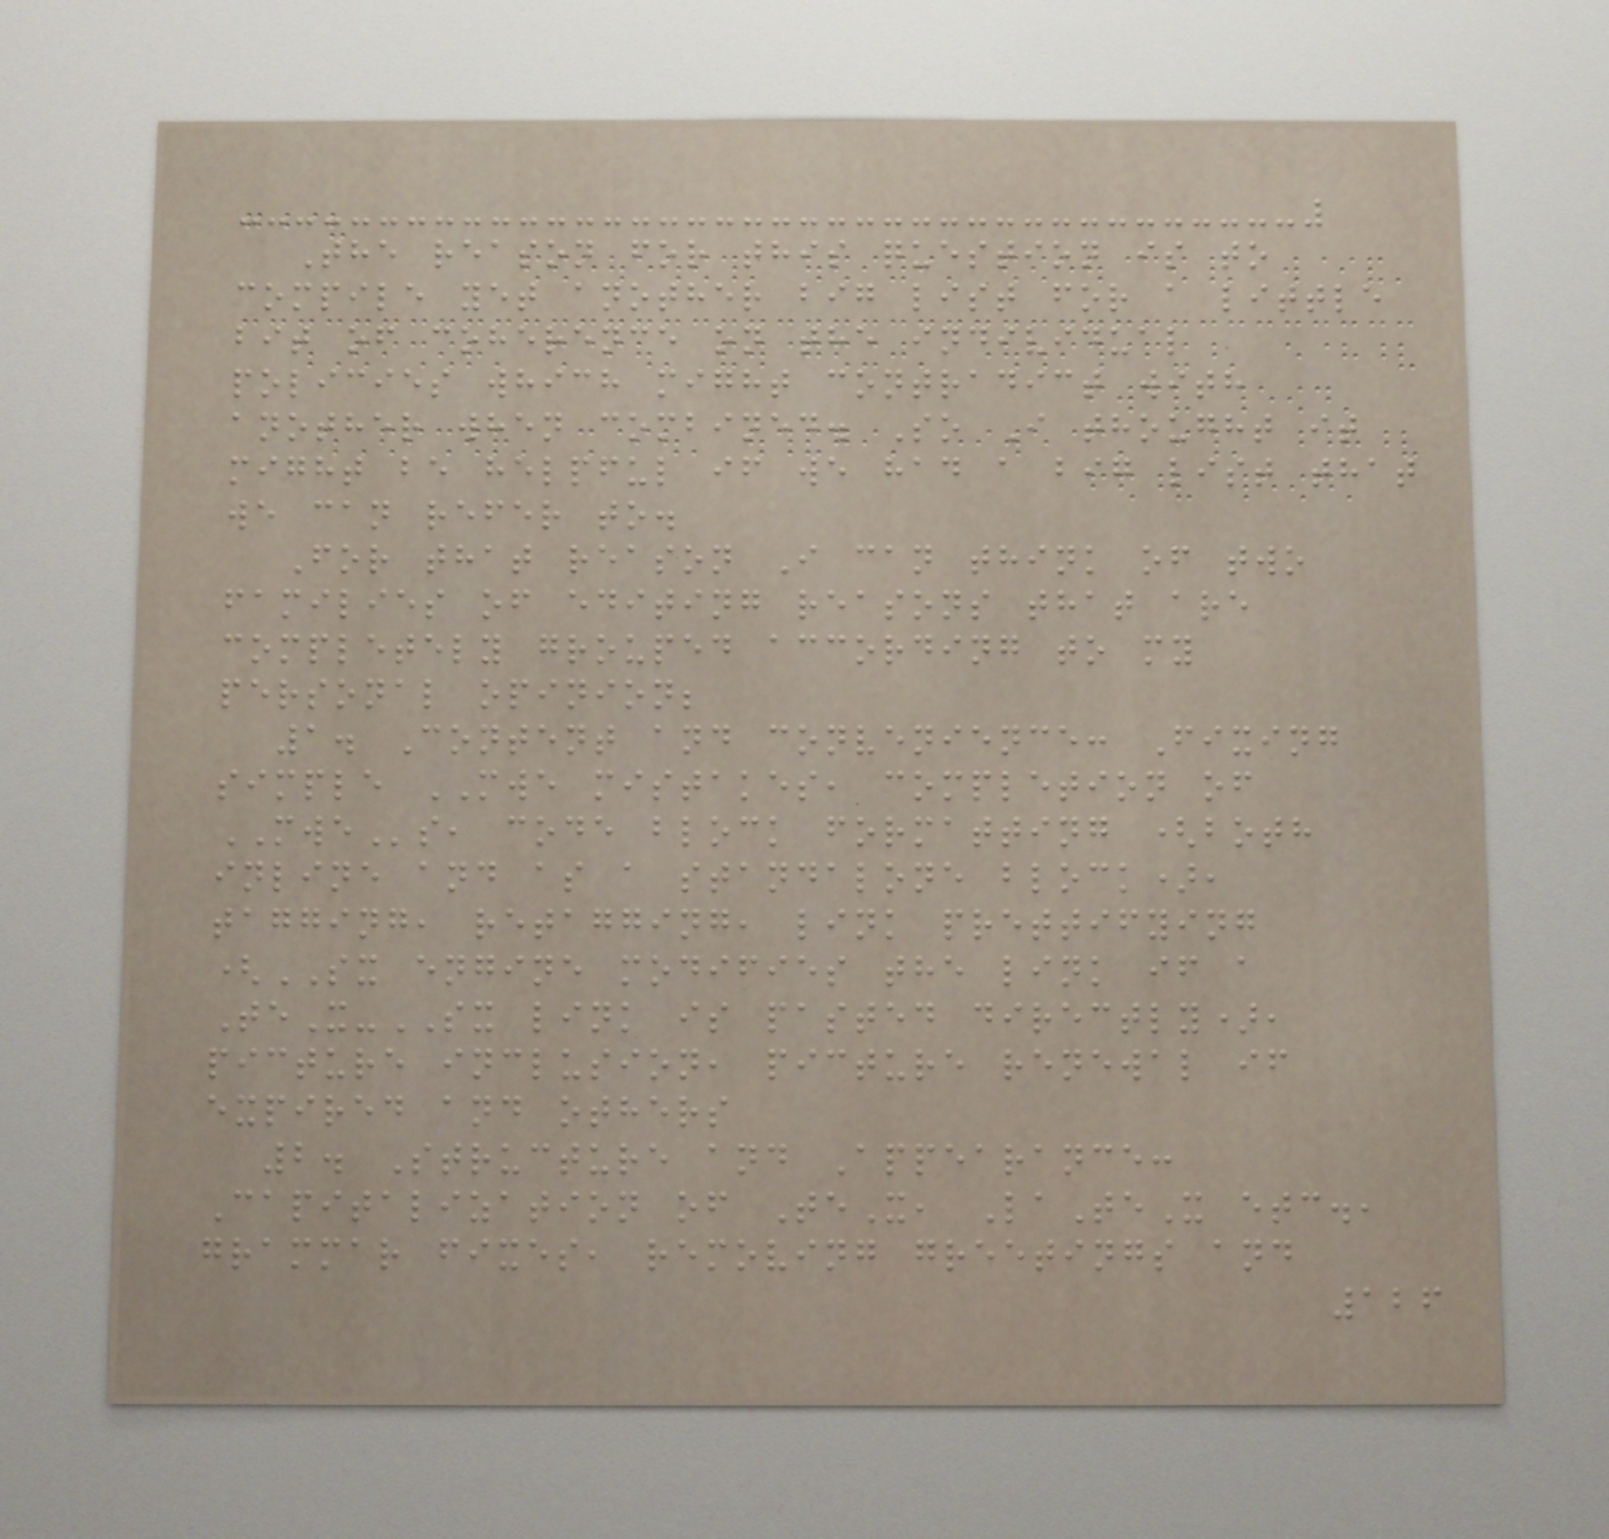The reason for this question is to
compile yet another big list for a little
bit of coherence on the individual
policies which might contradict with
another when combined. So I thought it
might be helpful if we had a big list that
we can refer to.
For that reason I can think of two
families of editing reasons that are
completely grouped according to my
personal opinion;
1. Content and convenience: Fixing
simple MWE mistakes, completion of
MWEs, code block formatting (both
inline and as a standalone block),
tagging, retagging, link prettifying
(SX engine modifies the link if a
TeX-SX link is pasted directly),
picture inclusion, picture renewal if
expired and others
2. Structure and Appearance:
Capitalization of TeX, LaTeX etc.,
grammar fixes, removing greetings and
126
